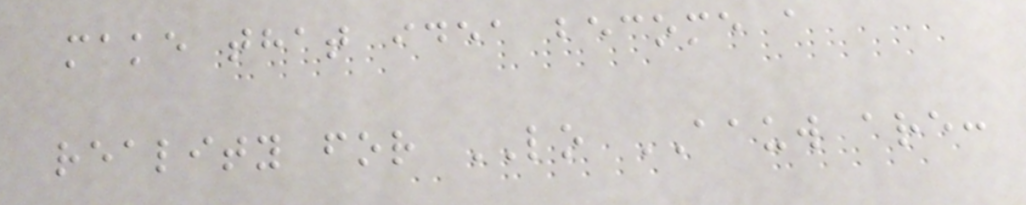make that idea become a
reality for LO AAUW are:
